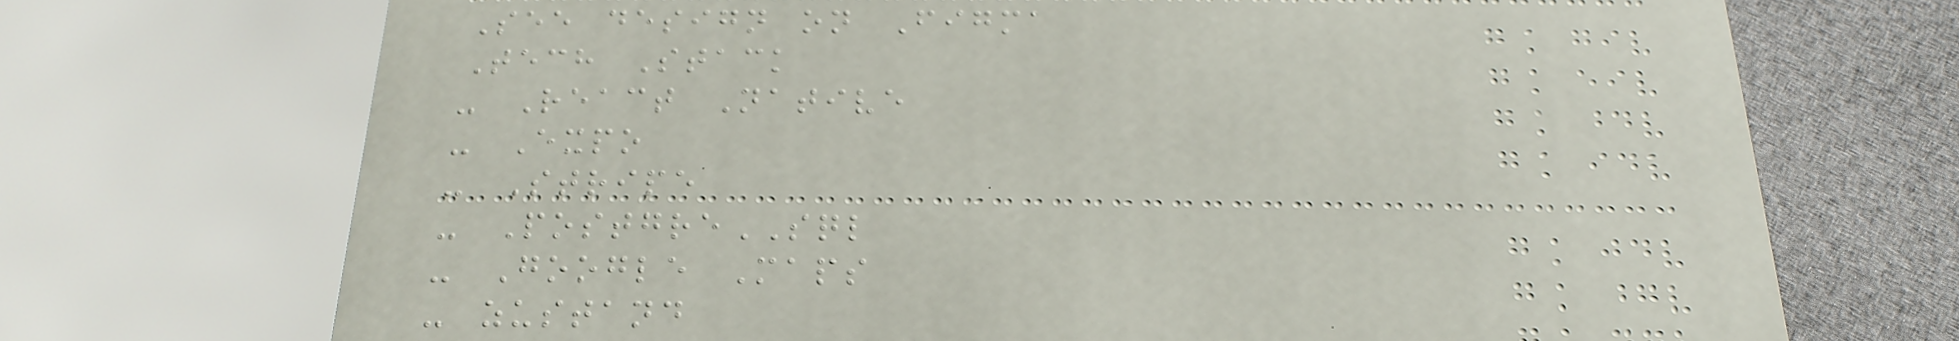See design on Figma
Tech Stack
- React Native
- Expo
- Stripe
- PostgreSQL
- Google Maps
- zustand
